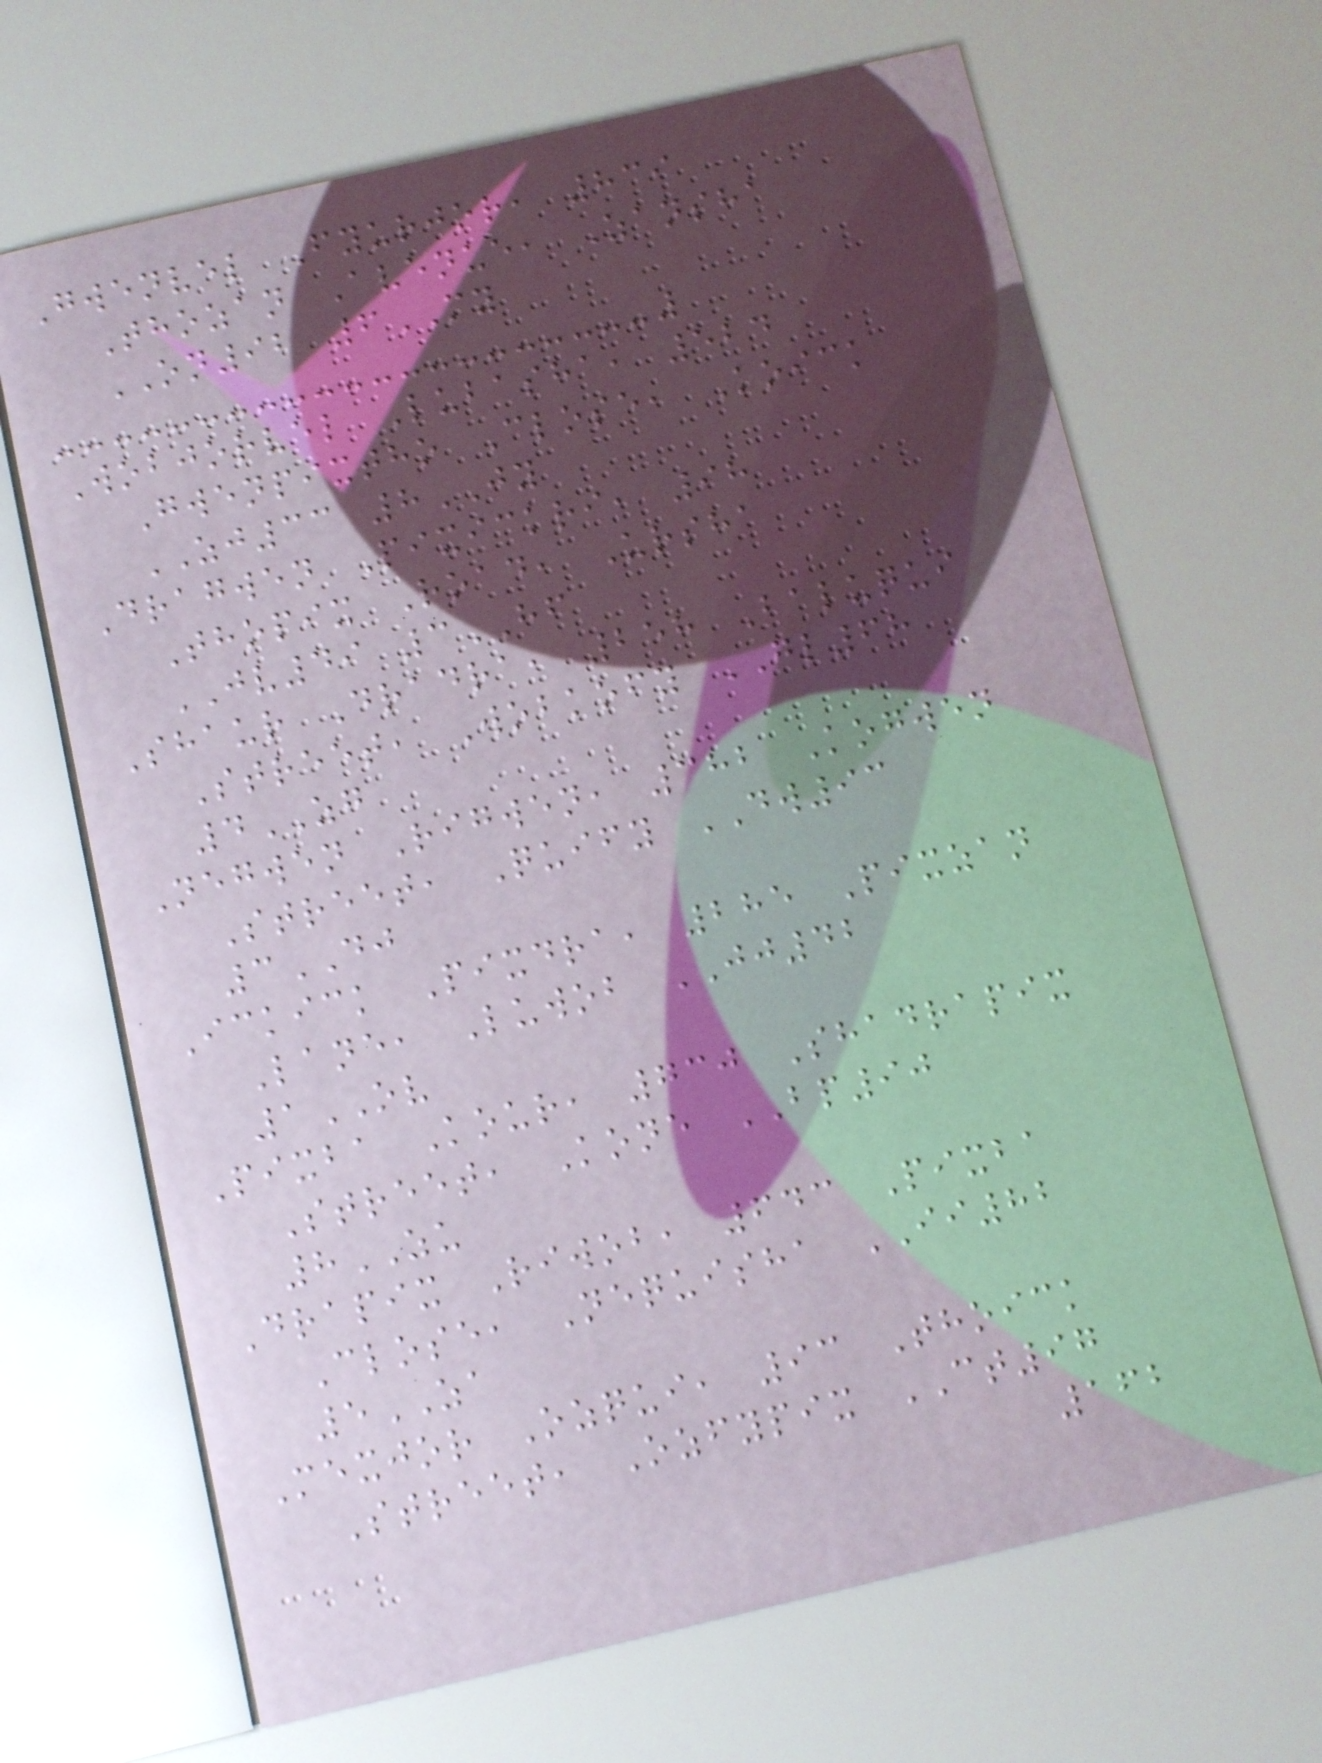Gwenvel Fyurjor, 839
Thozan Avenue, Zansha
ON92 6MY
Wobjorvel Lubasha, 524
Gwenpixtho Close, Koick
ZJ33 8JY
Dragwen Pixickri, 98
Thopix Road, Ursha
JV49 3HF
Shaur Dradra, 258 Baluqui
Street, Wobkofy GL68
4ZG
Negwen Rigwen, 382 Kogwen
Street, Quify DW93
3DJ
Ickick Pixdra, 285 Pixzan
Lane, Luwob JJ42
1OV
Pixba Kour, 730 Shadrapix
Street, Kone BP90
8ZU
Drapix Riwob, 643 Pixba
Close, Nequisha II82
5ZA
Mexjor Ozqui, 93 Thoick
Street, Ozfypix CT97
162
